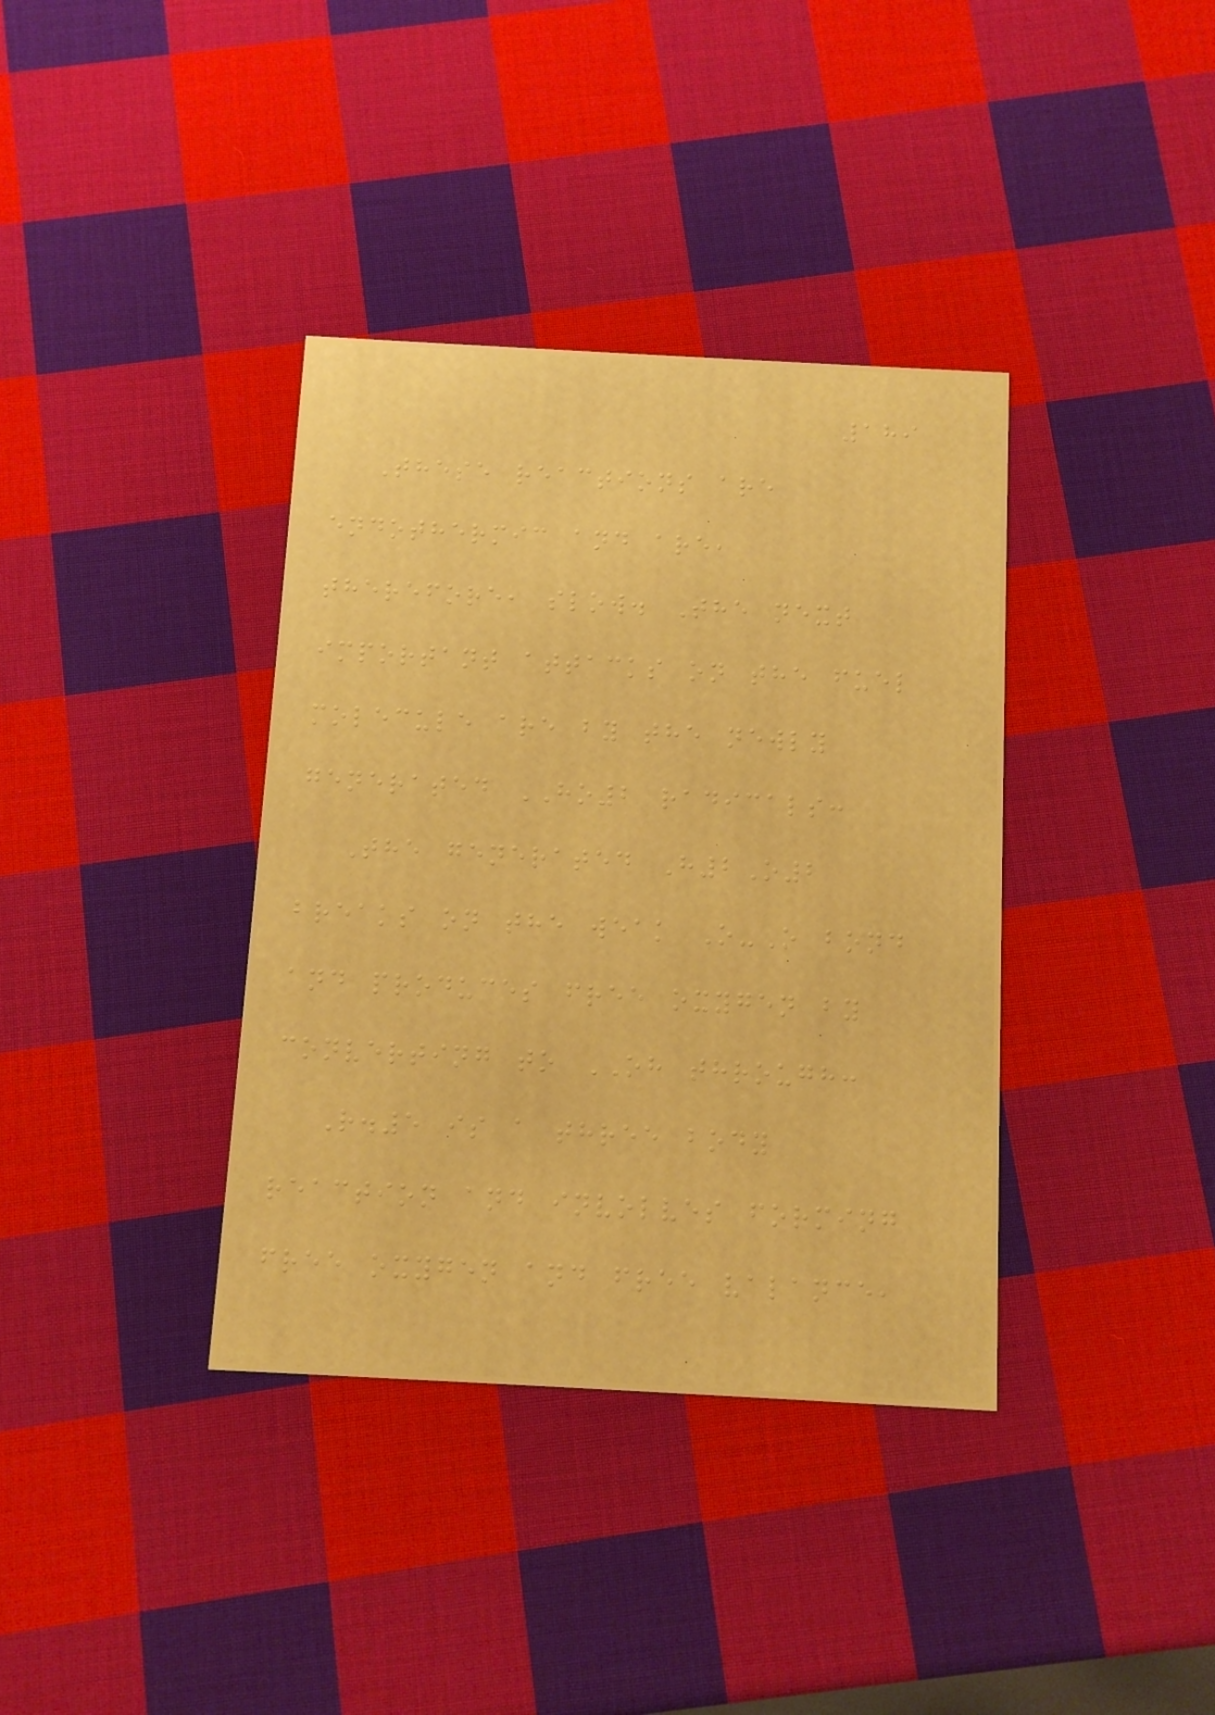189
These reactions are
endothermic and are,
therefore, slow. The next
important attacks on the fuel
molecule are by the newly
generated HO2 radicals:
The generated H2O2
breaks on the weak O-O bond
and produces free oxygen by
converting to OH through:
R.5 is a three body
reaction and involves forming
free oxygen and free valance,
